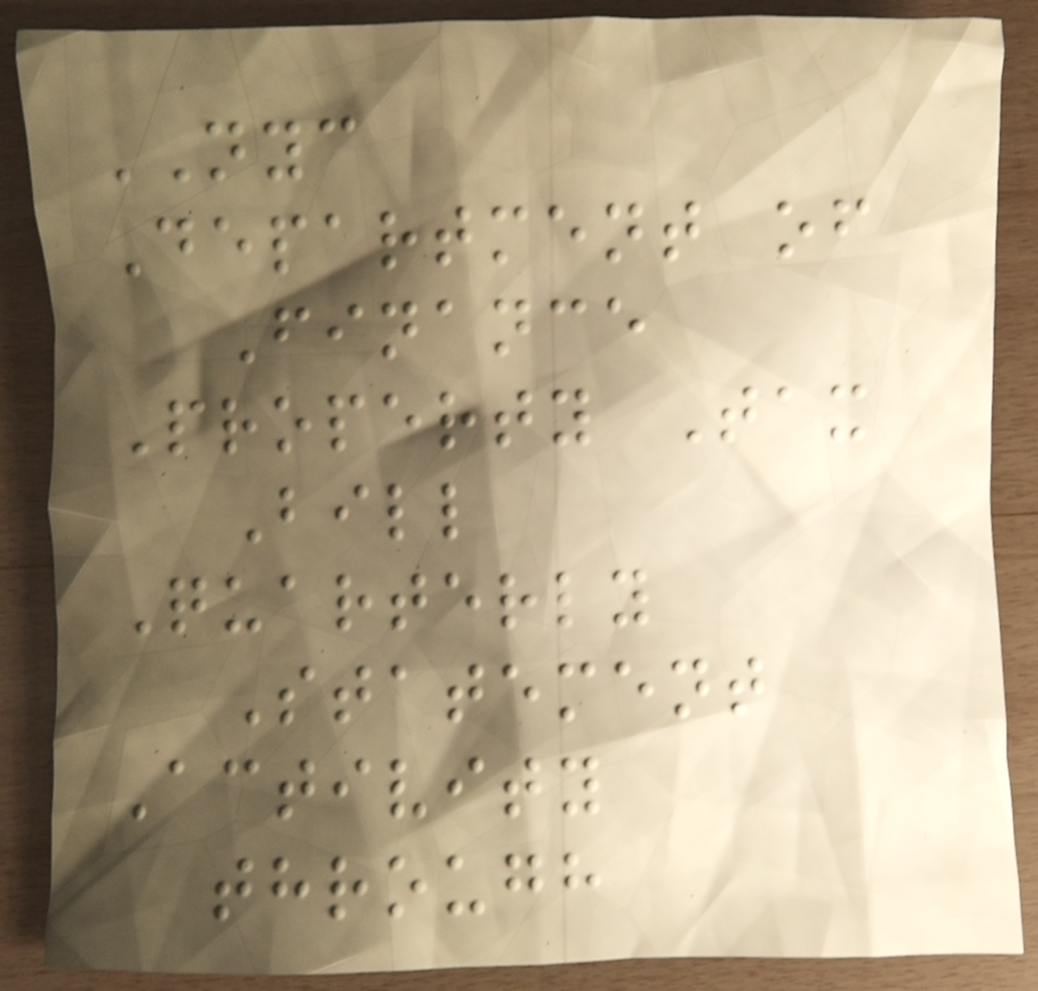NYC
Department of
Finance
Property Tax
Bill
Quarterly
Statement
Activity
through
